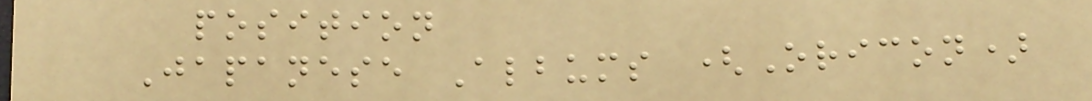position
Japanese Albums (Oricon)
